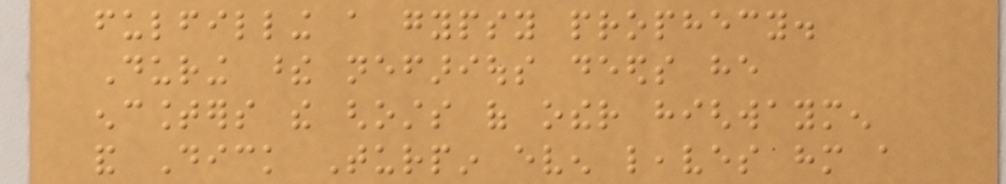fulfilling a gypsy prophecy.
During these nefarious deeds he
encounters the ghosts of other highwaymen
and Dick Turpin even leaves him a
